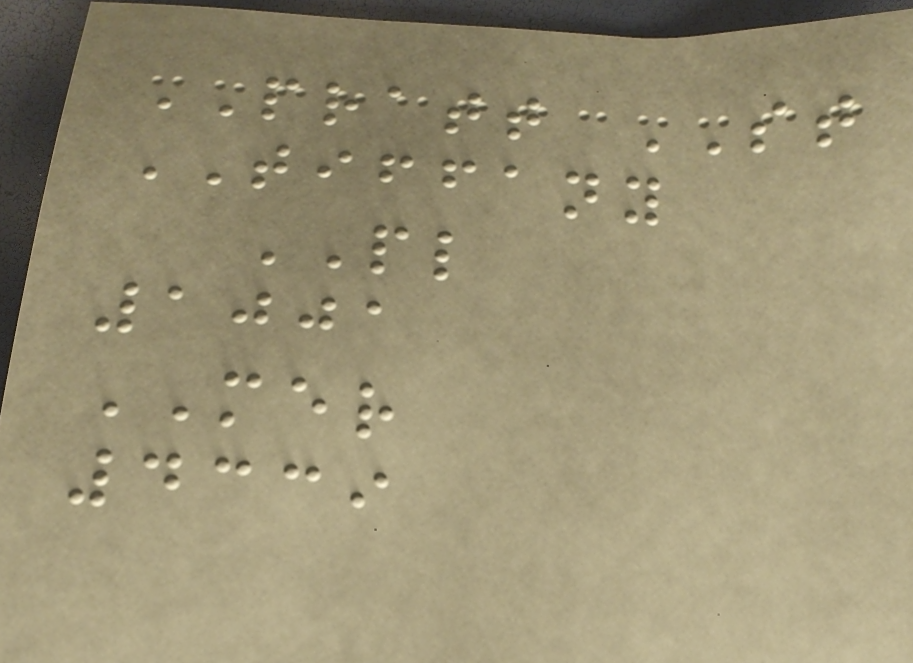PRATT ST
TIFFANY
PL
1001
MER
4339
